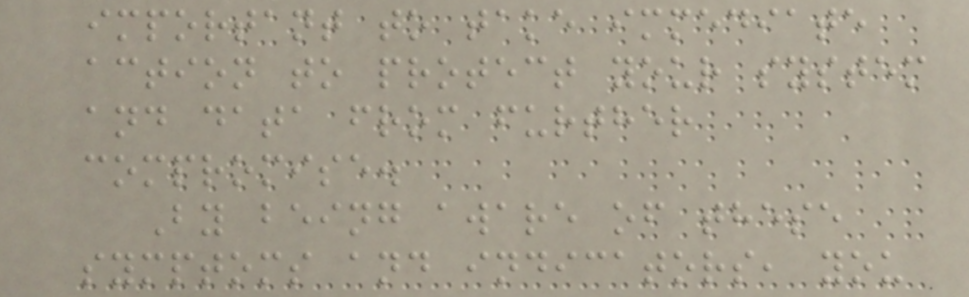important to take immediate
action to protect your system
and data from further
compromise.
By being aware of these
symptoms and indicators, you
